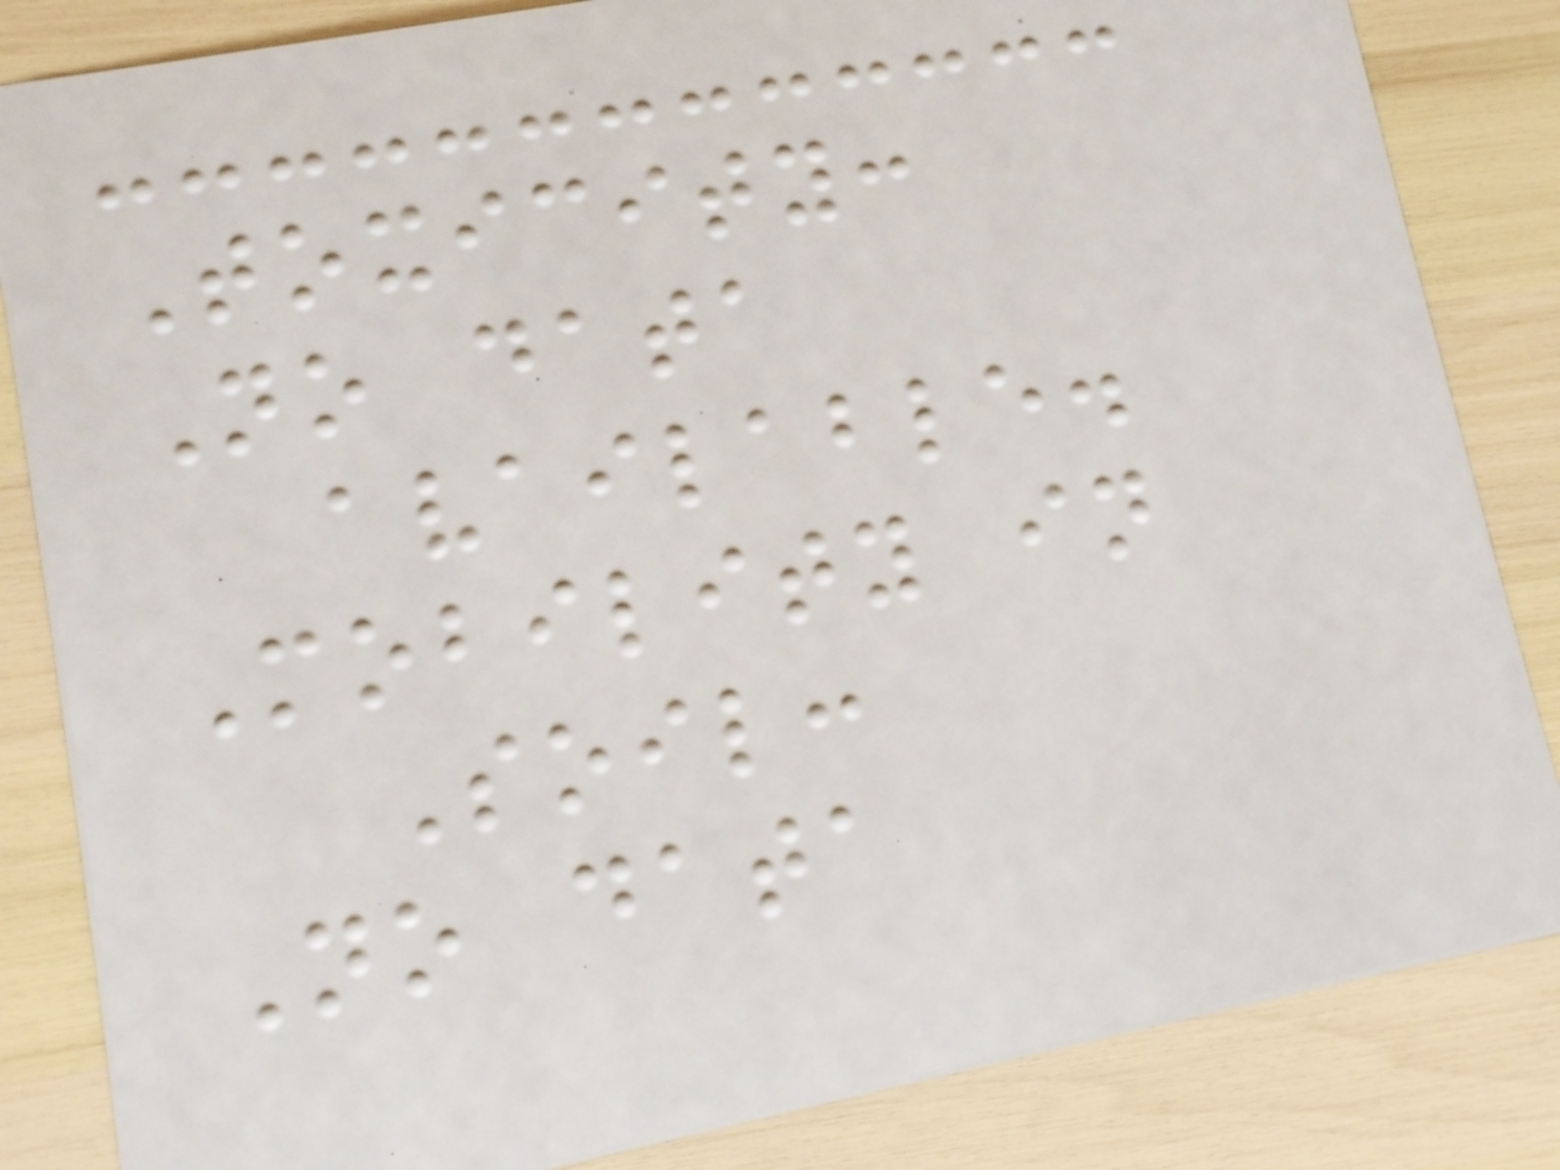Toxicity:
No data
available.
Mobility in
Soil:
No data
